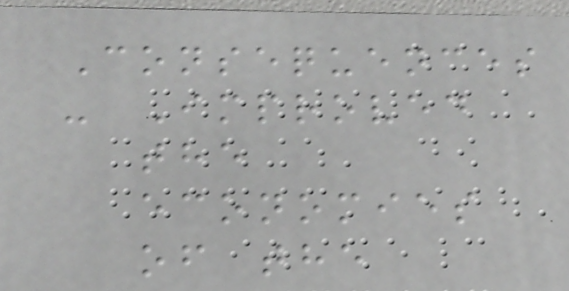Consequences
- Improved
the
economies
of the
